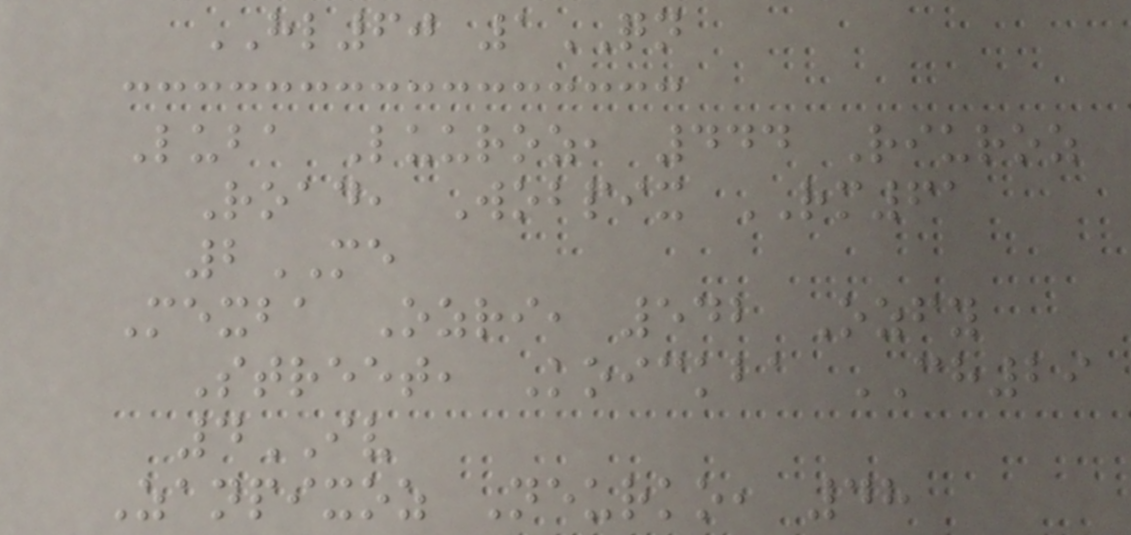HL60 1QN
Luba Luuroz, 444 Riuroz
Road, Wobpix RM61
2ME
Mexba Ozri, 542 Ozfy
Street, Koickba CH29
4IV
Zanpixoz Neurko, 48
